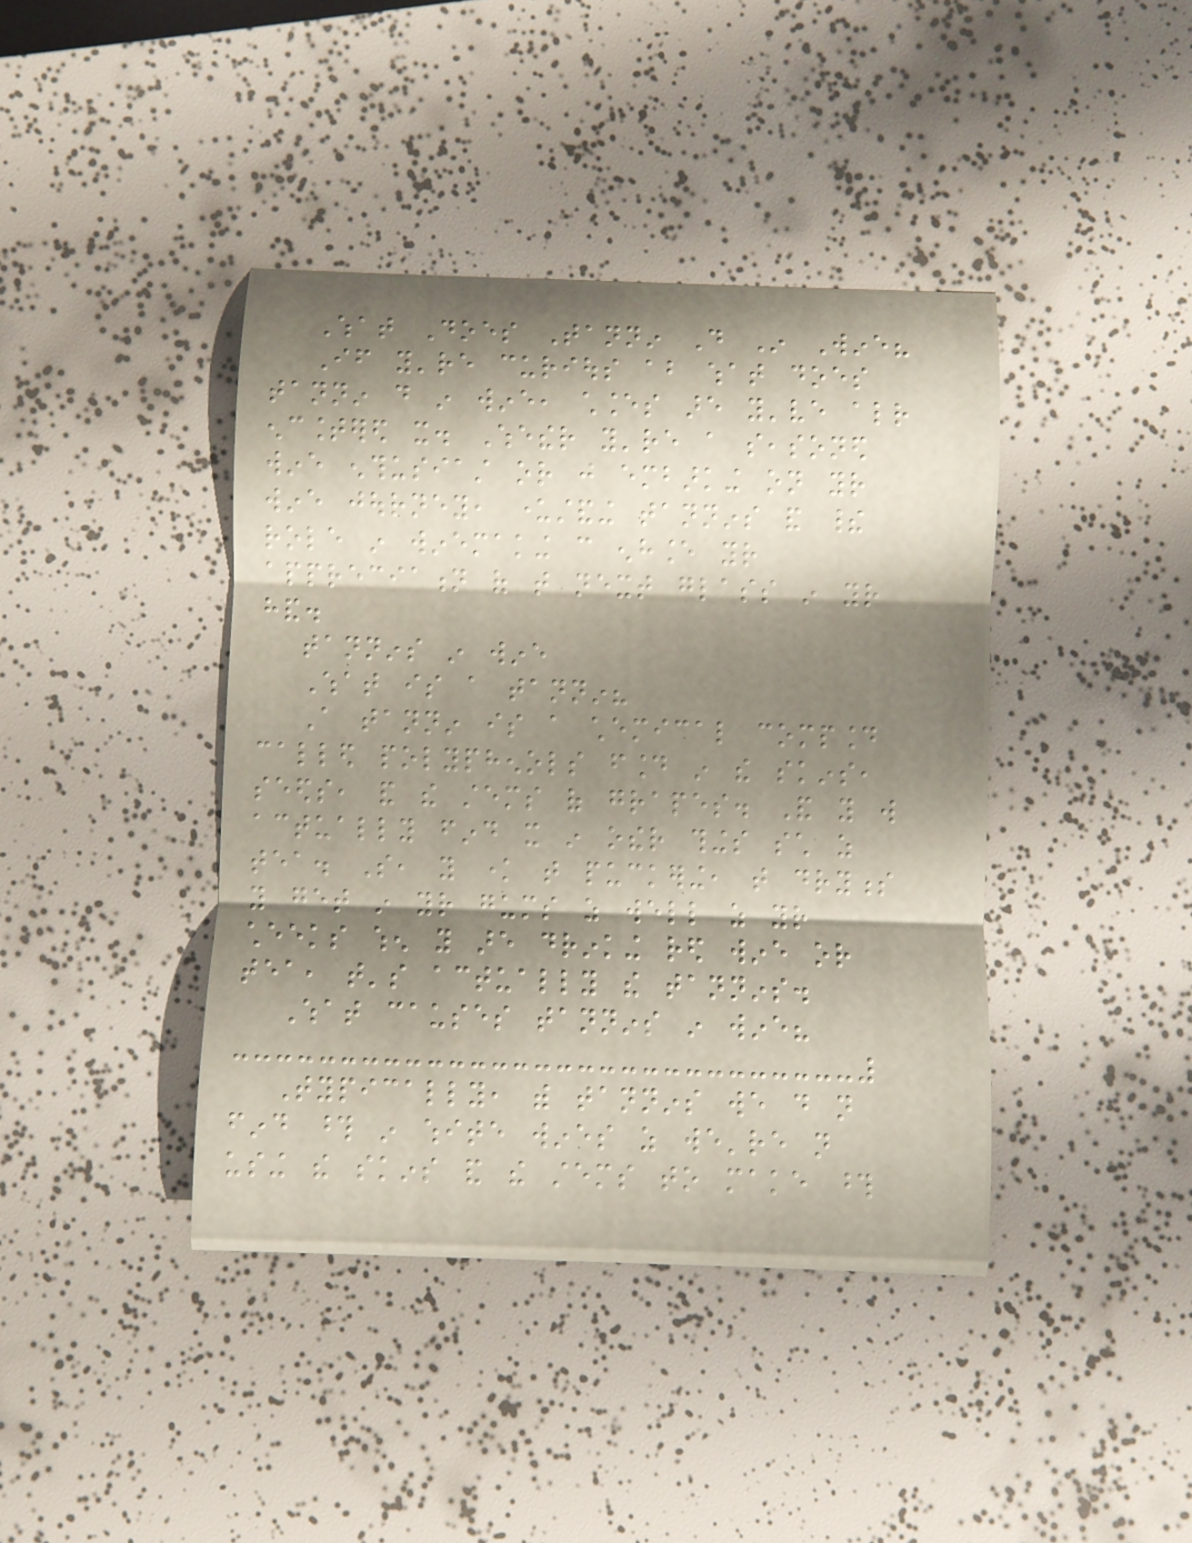What Does Tannin Do In Wine?
If you're curious about what does
tannin do in wine, chances are you've already
encountered it. Whether you're a seasoned
wine enthusiast or just embarking on your
wine journey, understanding tannins and their
role in winemaking can enhance your
appreciation of that next glass in your
hand.
tannins in wine
What is a tannin?
A tannin is a chemical compound
called polyphenols found in the skins,
seeds, and the stems of grapes. And you will
actually find it in other things such as
tea. So, you know that puckering, that dryness
you get in your gums as well as your
cheeks when you are drinking red wine or
tea, that's actually the tannins.
What causes tannins in wine?
Typically, with tannins we do not
find those in white wines as we're not
using the skins and the stems to make those
